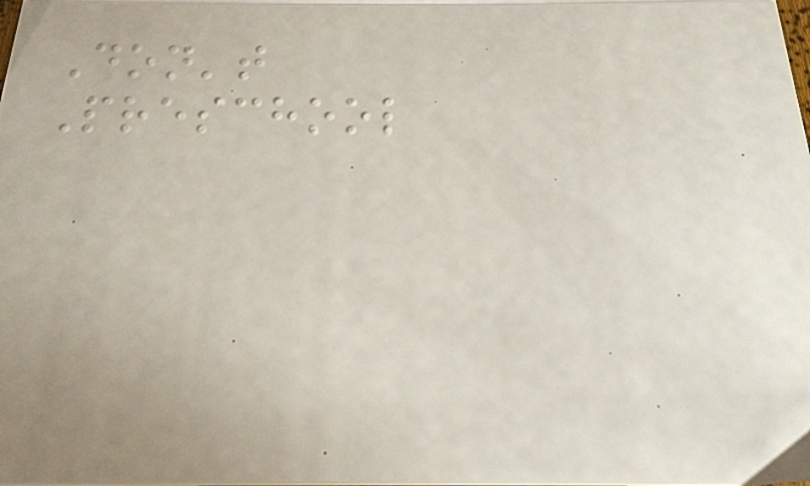Don't
Preschool
